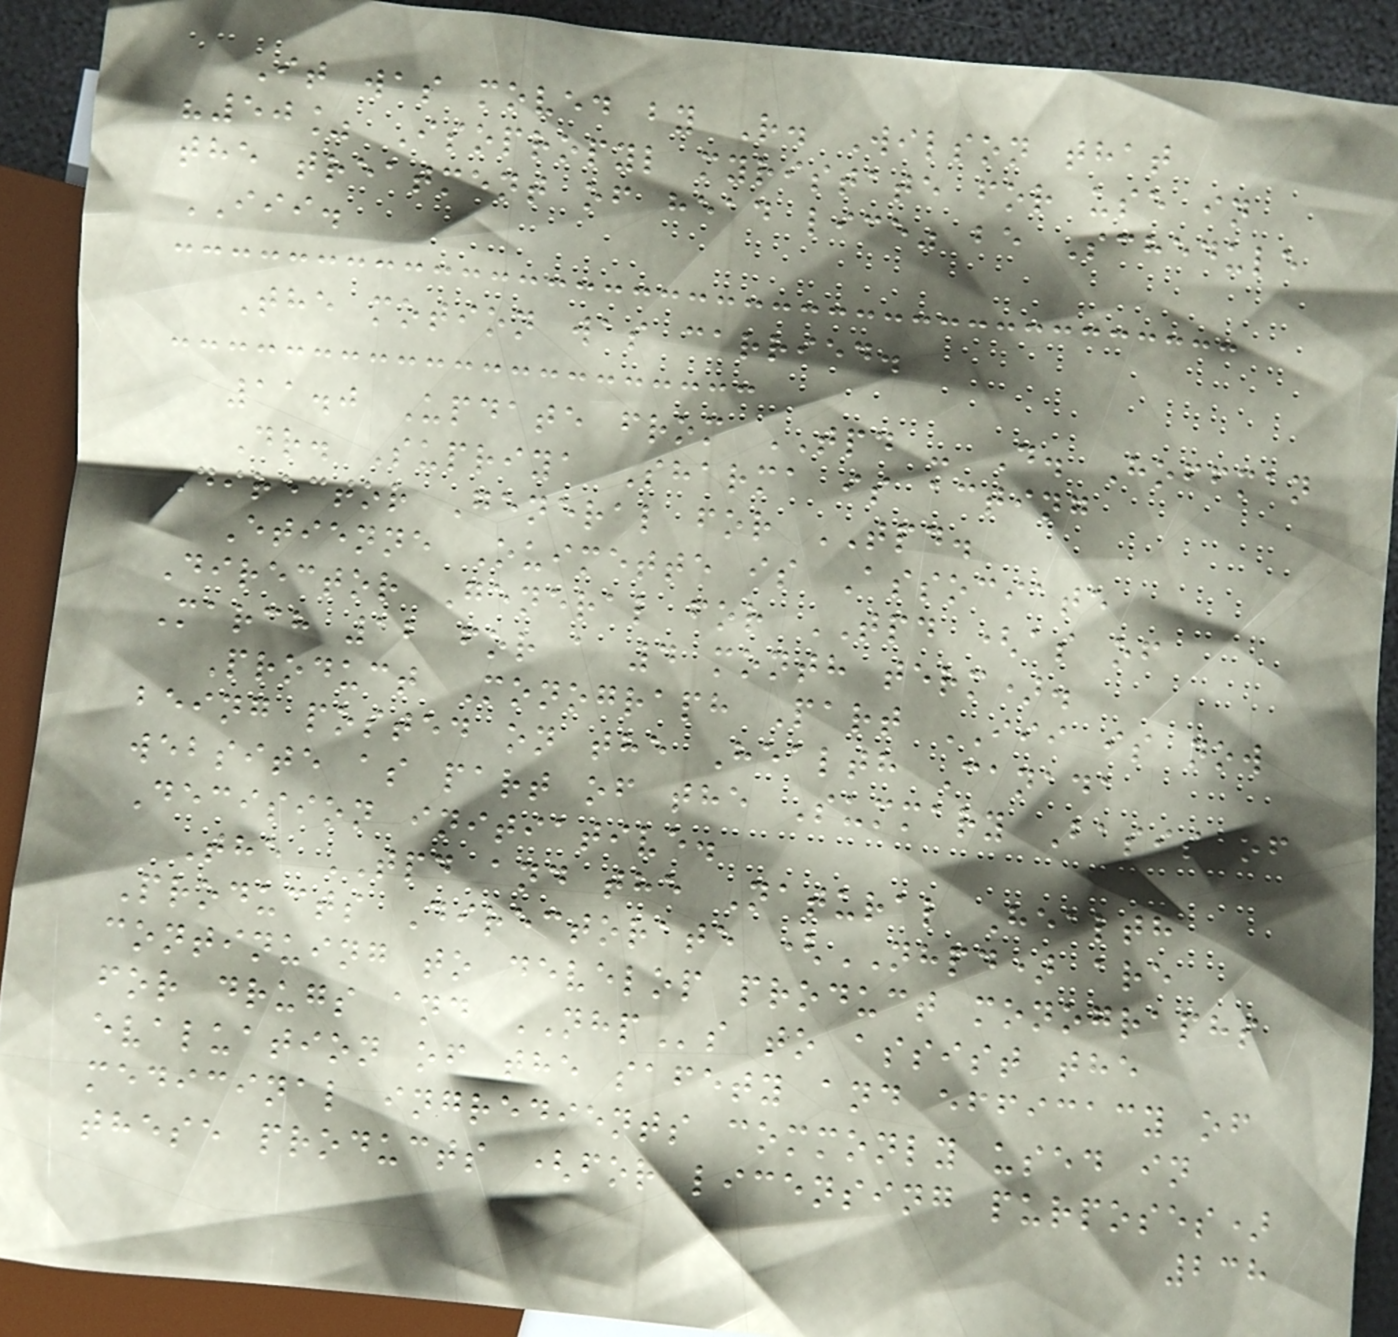It was moved by R. Wilson that
"50% Isopropyl myristate for use in
the treatment of head lice" be Schedule
III.
The motion was carried.
11.0 Update from TPD - D. Hoffman
Dr. Supriya Sharma is acting
Director General for TPD.
Etienne Ouimette is Associate
Director General for TPD (as of
March 12 for a 4 month term).
Product Monograph Part III is now
being posted on the Health Canada
website as part of the Summary Basis of
Decision initiative.
The TPD and the Natural Health
Products Directorate (NHPD) are
continuing to develop product monographs
for drugs and NHPs to assist the
evaluation of the safety and efficacy of
medicinal ingredients commonly used in
these products (for licensing purposes)
238
